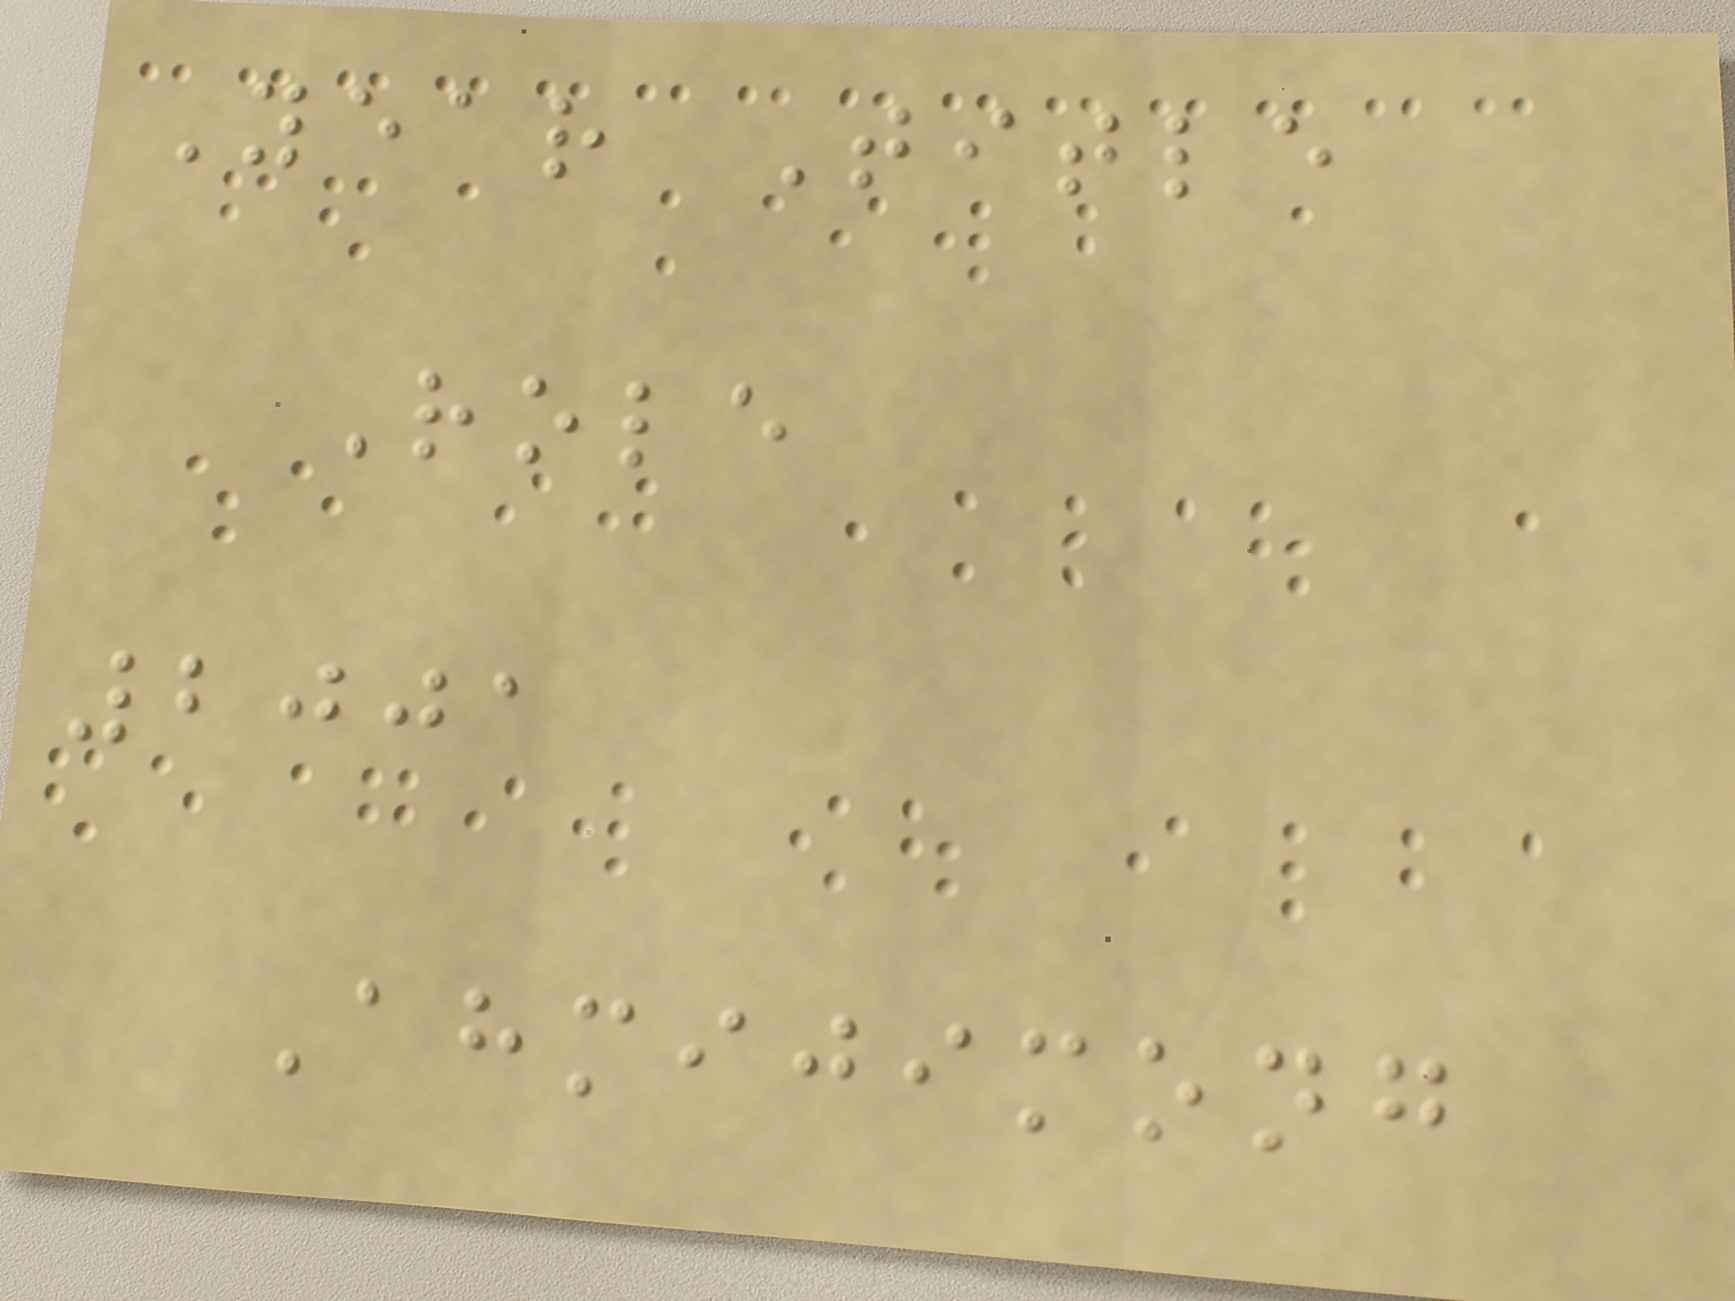Year Title
Role
2001
Ahmijimong
